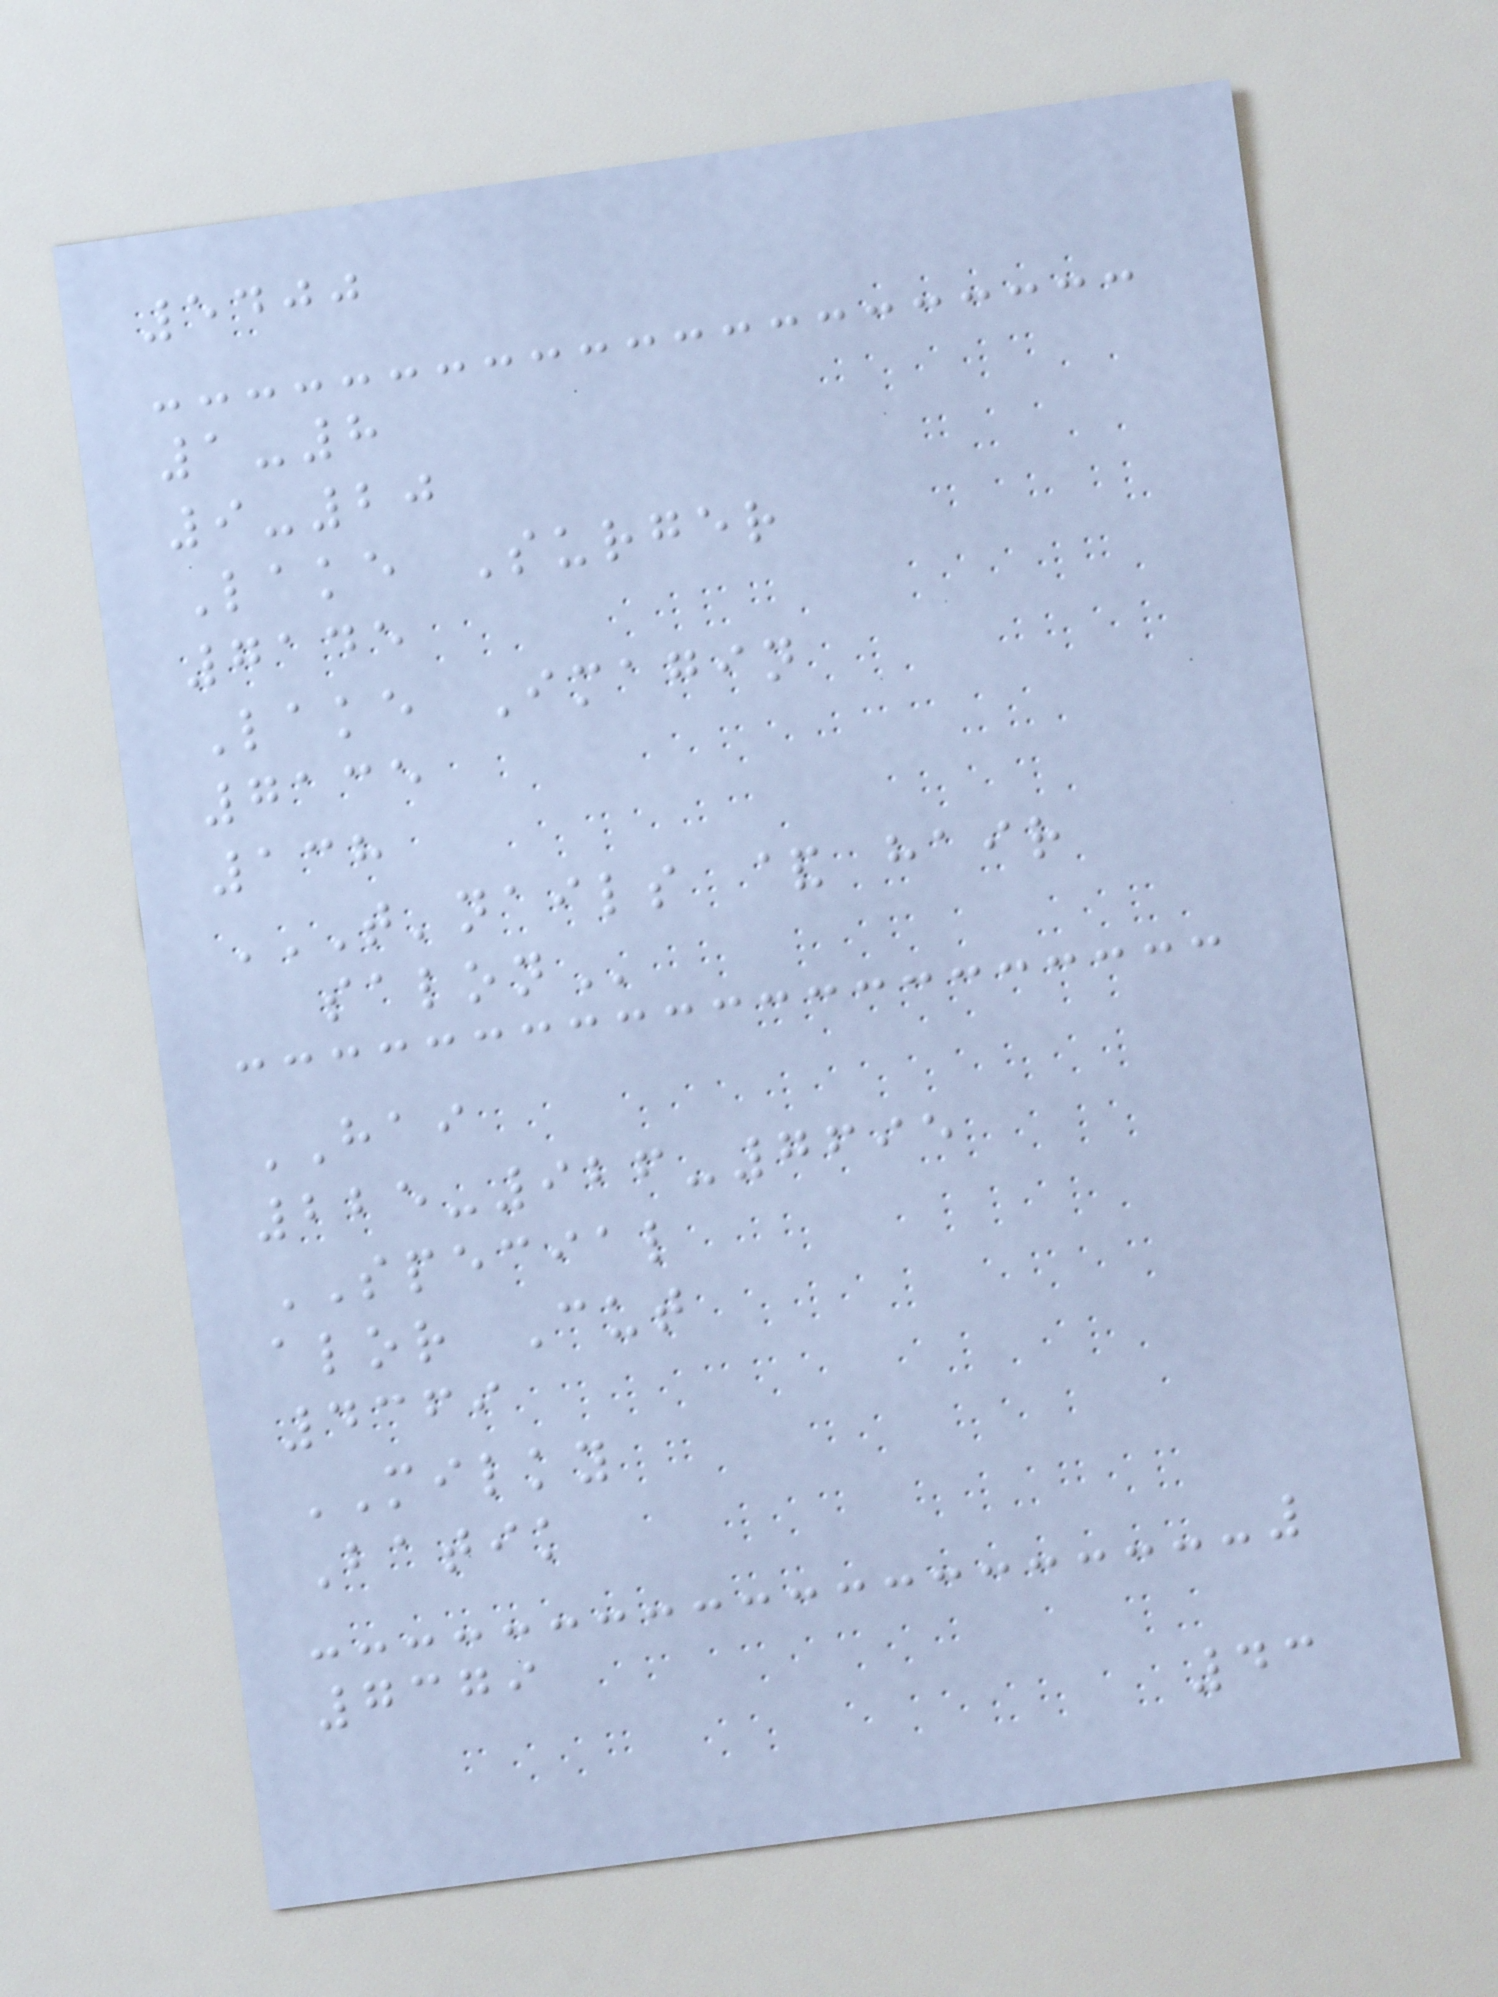5400
1-8
9-20
Lake Surger
7145
Lake Imagin
7135
138
T'NAILS & HAIR
SALON
HAI
225-926-7695
SPECIAL
alor Cut
4369
MILKY
Batik
7379
43
